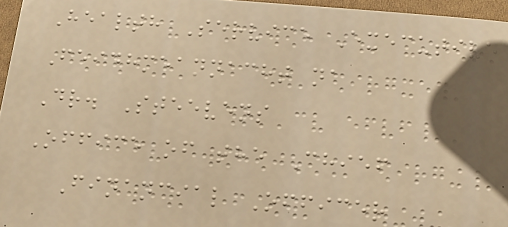Health Service Executive
Feidhmeannacht na
Dr. Steevens
Office of the Chief
Financial Officer
